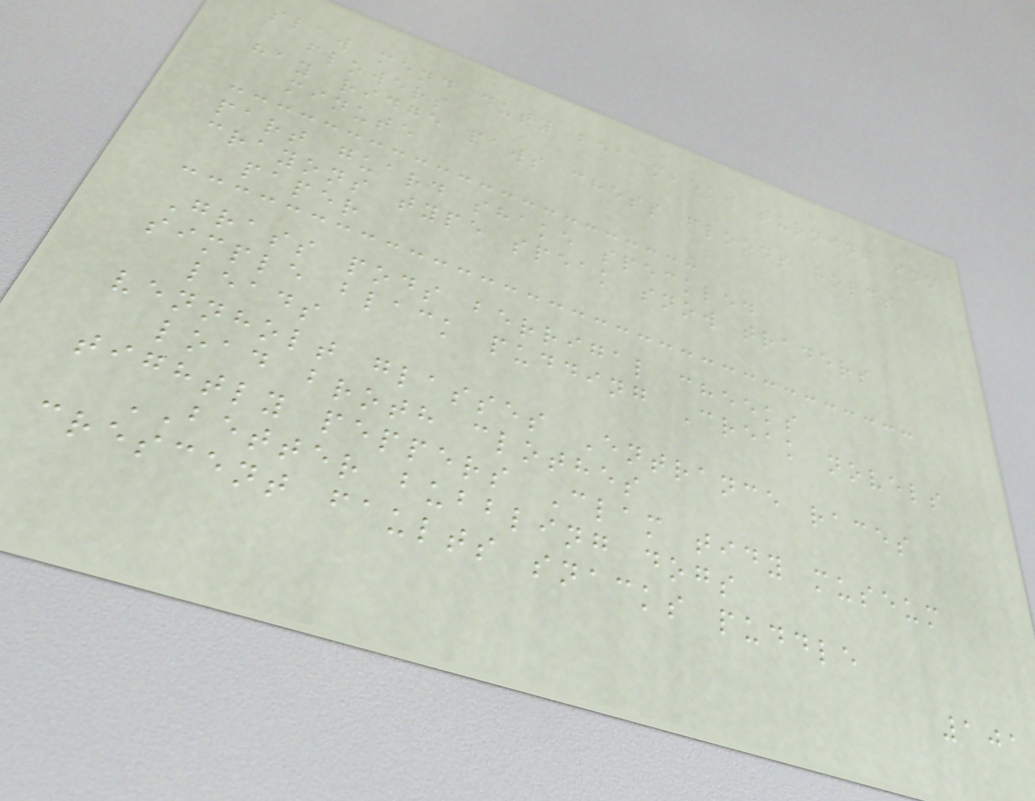slaw mend duty bea mbeki turning inn
flowers
hay ridge paws chess floods holds
minute
part guard shake speckled
crayons type speak snow traders
paper
Grass pods berrigal cheeks
simple black pudding Creak novels
leads
vennholt glasses Entrance races
load broth clothes
tightly peppers Clam tidy museum
BETTER bubbling dogs
crescent faults snacks puddle
101
